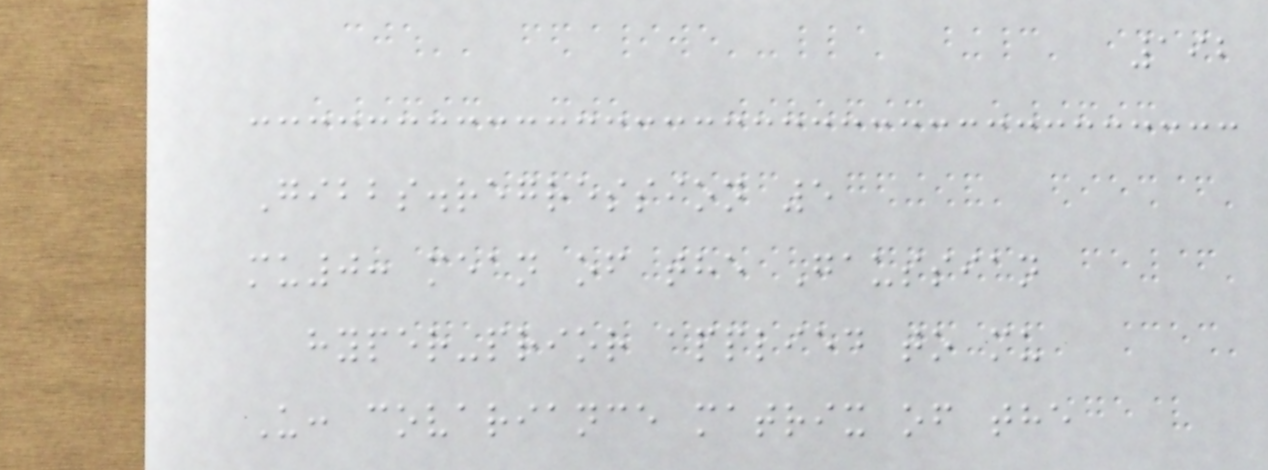192
Gibbs.regression 5
mu0: mean of the Gaussian
hyper-prior applied to mu
U: covariance matrix of the
